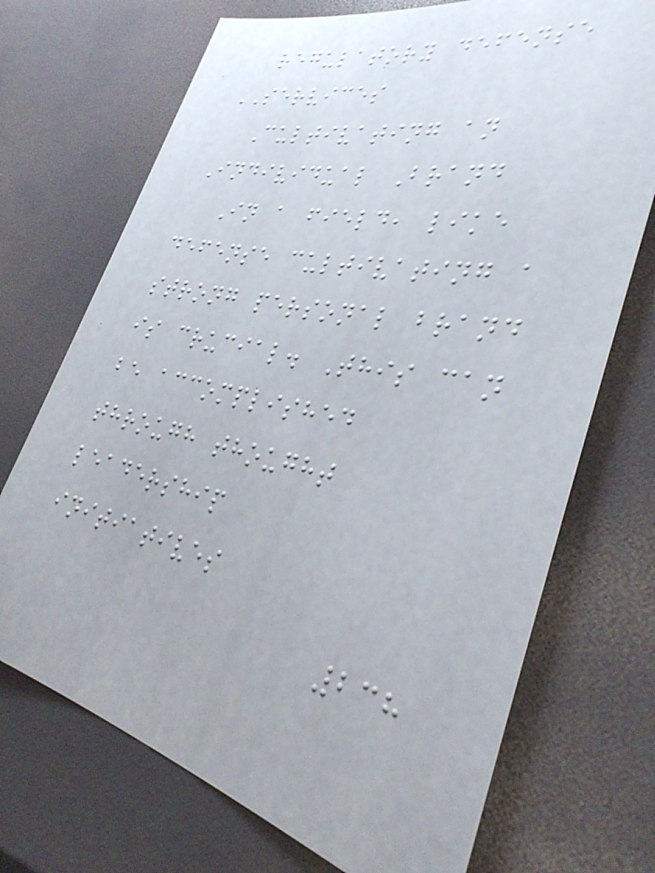regulatory defense
SERVICES
Cultivating an
Individual Brand
In a field, like
defense cultivating a
strong personal brand
is crucial. This can
be accomplished
through thought
leadership
initiatives
238
